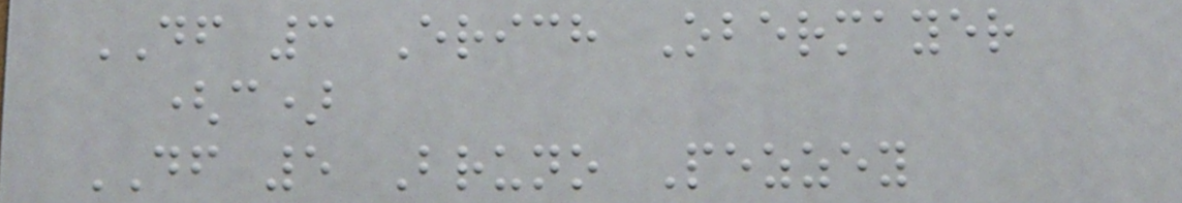DF 3 Erich Obermayer
(c)
DF 5 Bruno Pezzey
